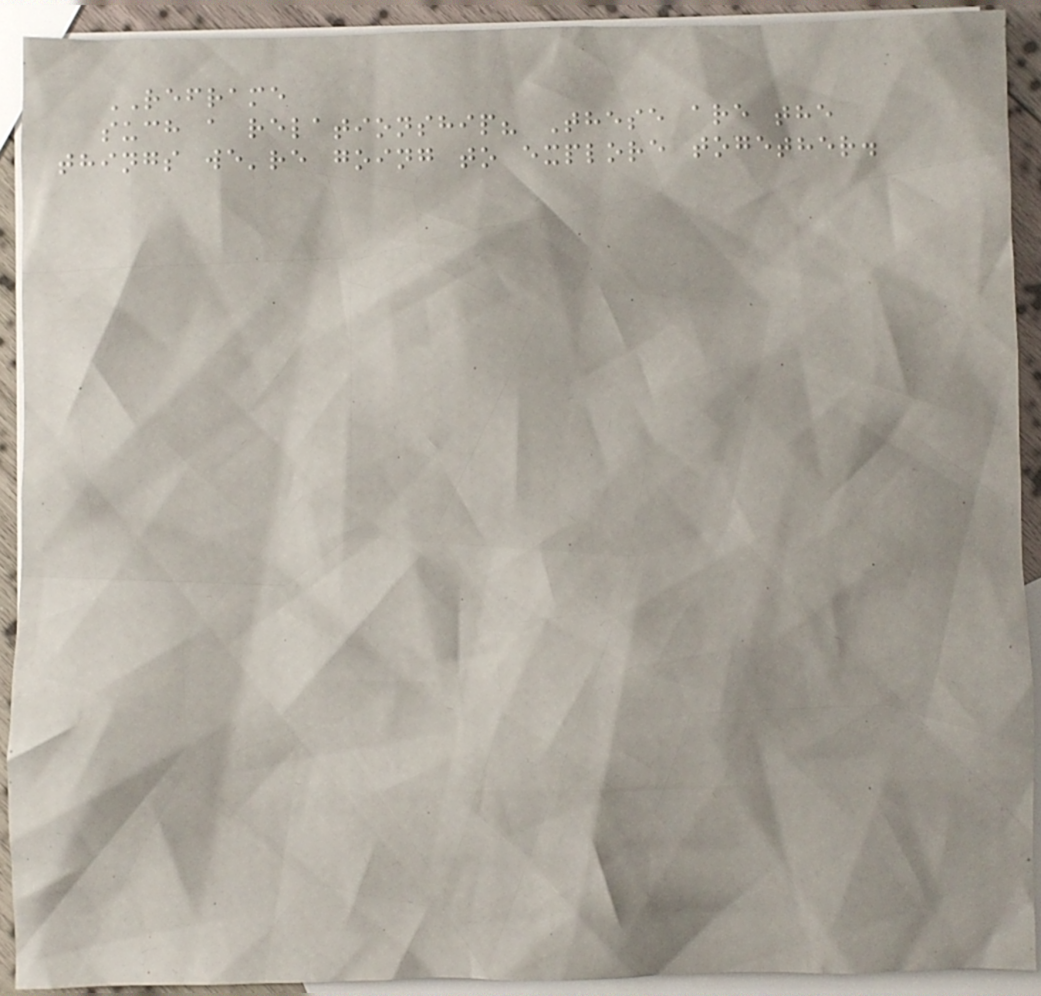REFRAME
such a relationship? These are the
things we're going to explore together.
